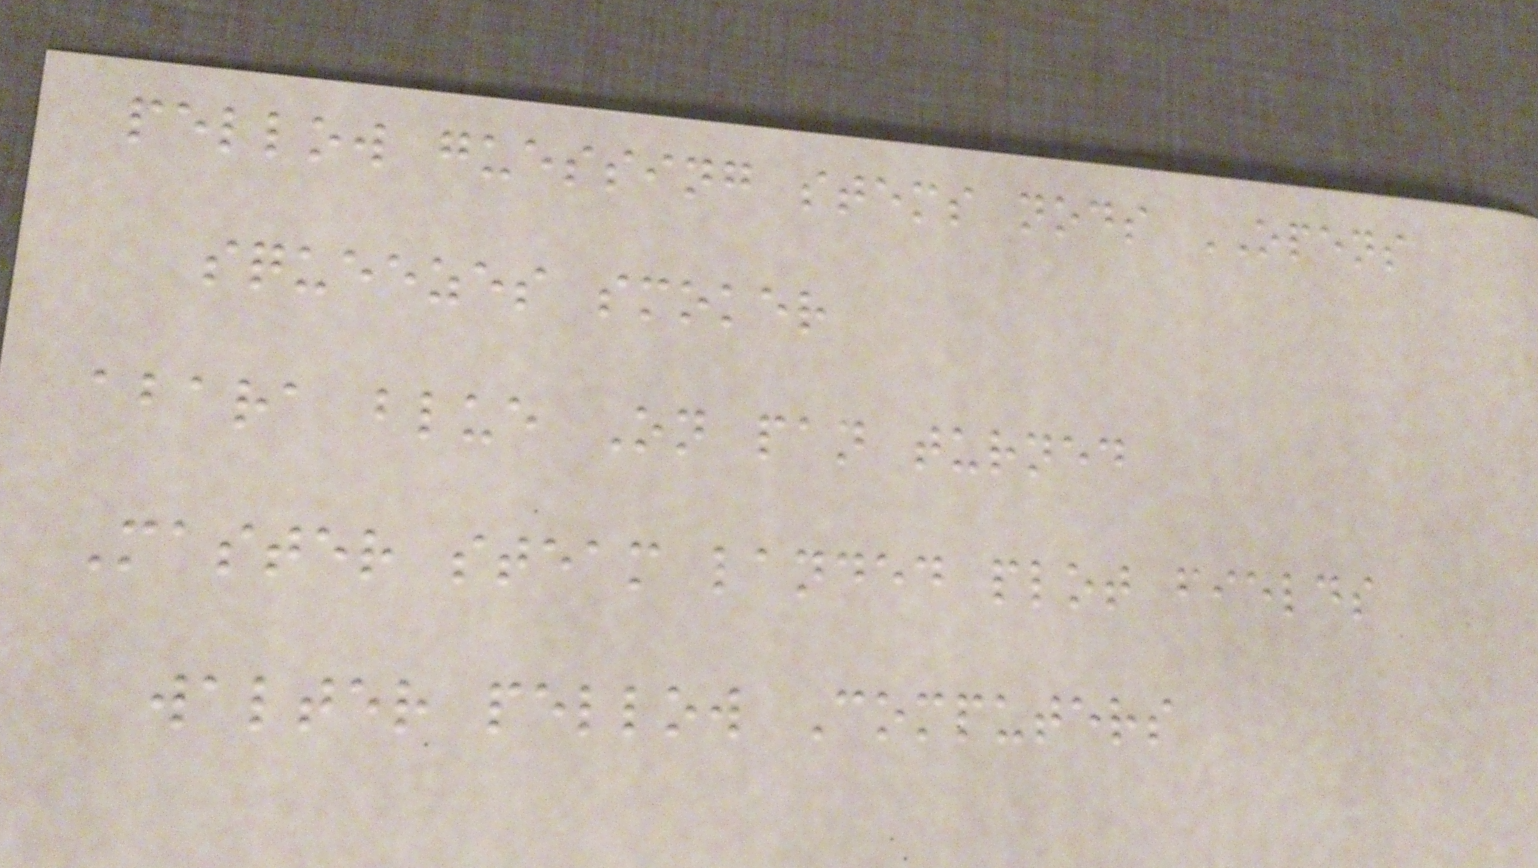pellow guessing stems nods OPENS
squeezes smoker
abara blue On pan turned
Master steam landed plot fields
walter pellow Computers
